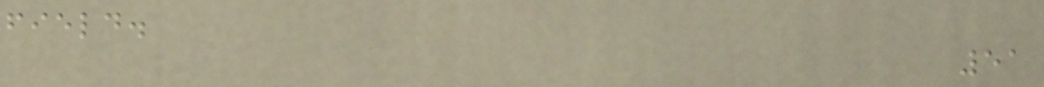field.
51
